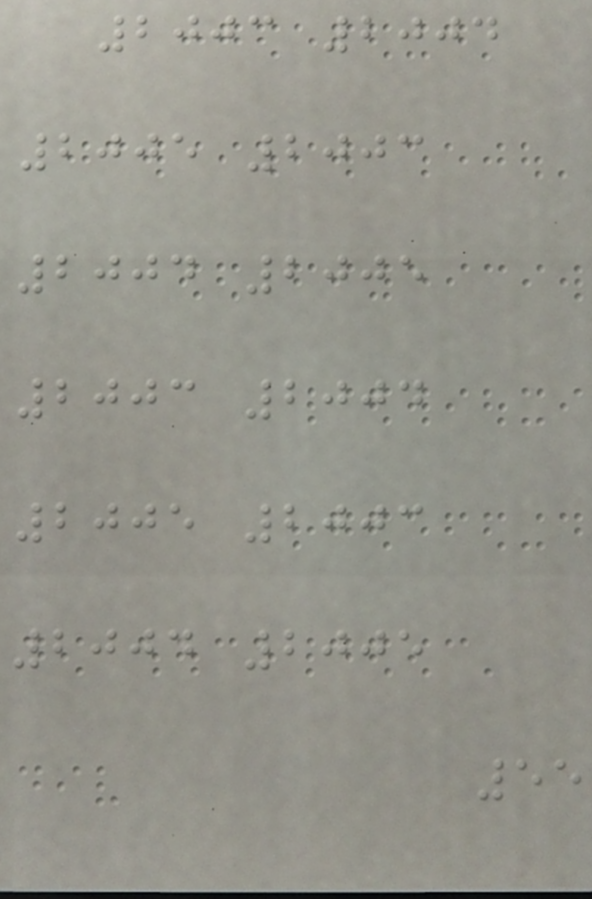2003 2004
2005 2003
2004 2005
2003 2004
2005 2003
2004 2005
55
